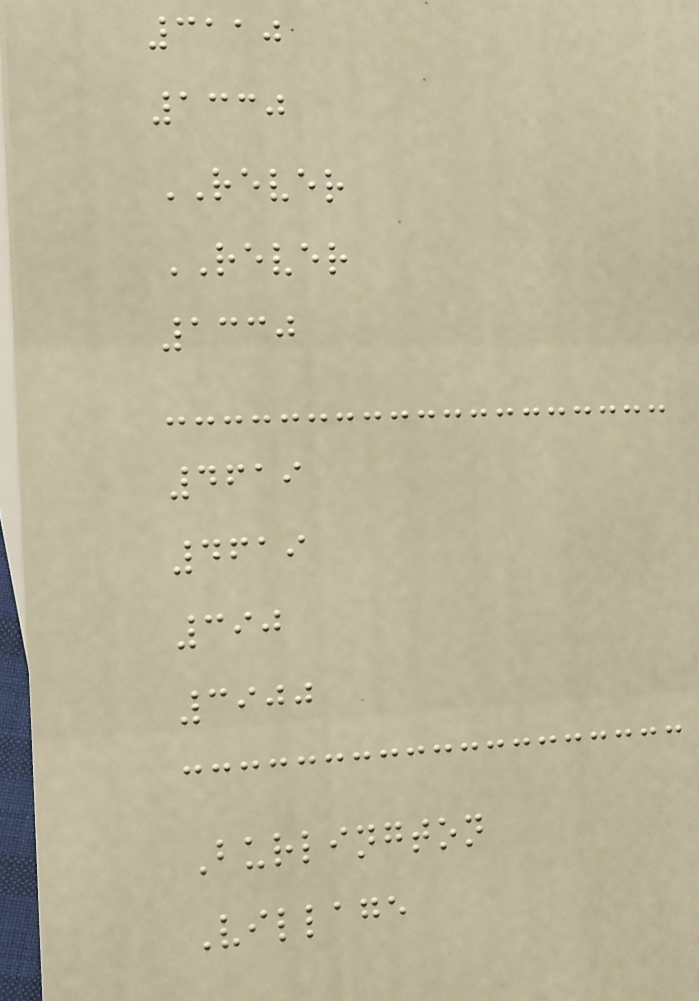3110
1330
REVER
REVER
1330
4619
4619
390
3900
Burlington
Village
